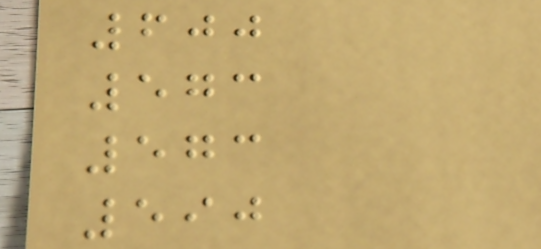600
573
573
590
